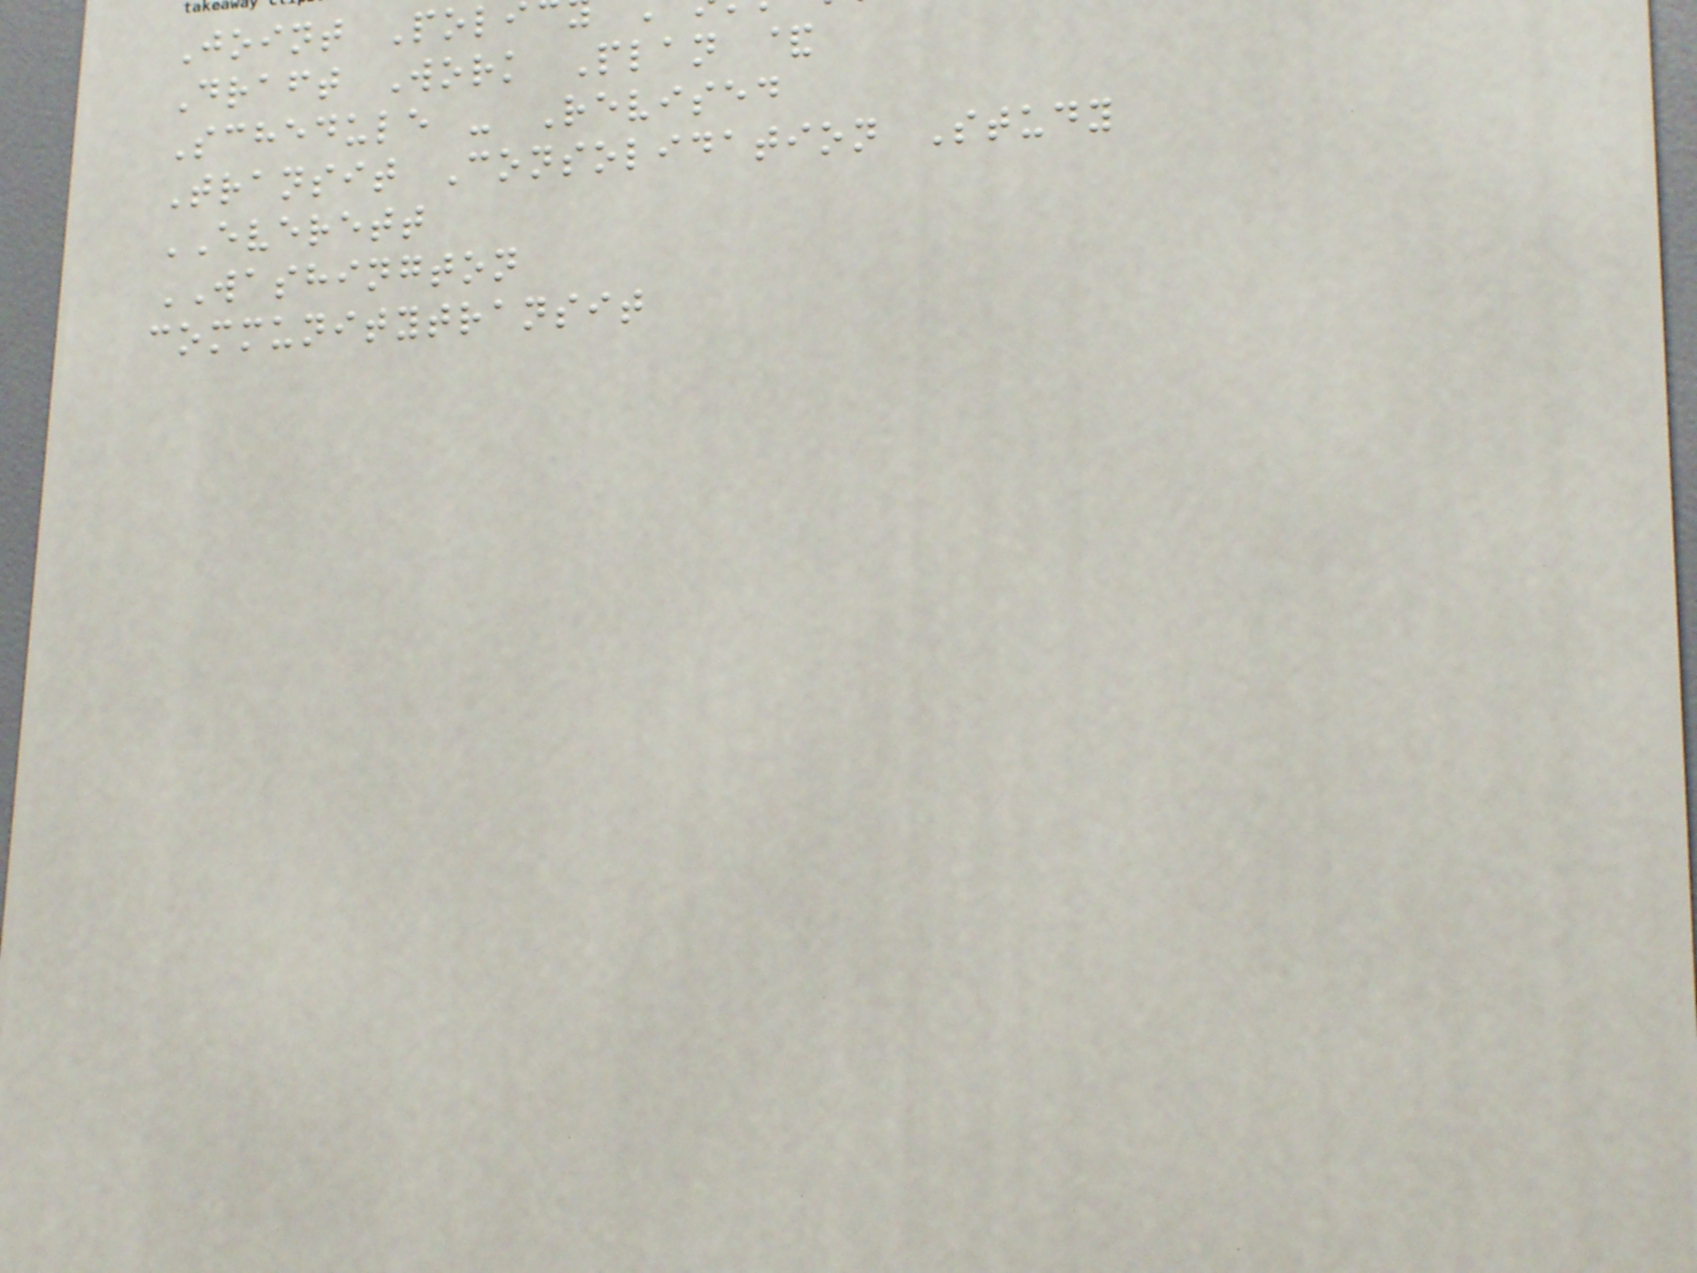Joint Poli
Draft Work Plan &
Schedule - Revised
Transit Consolidation Study
EVERETT
WASHINGTON
communitytransit
